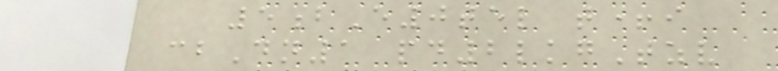5bE0tel t+i
cbDn1 pd2lkgTzv
